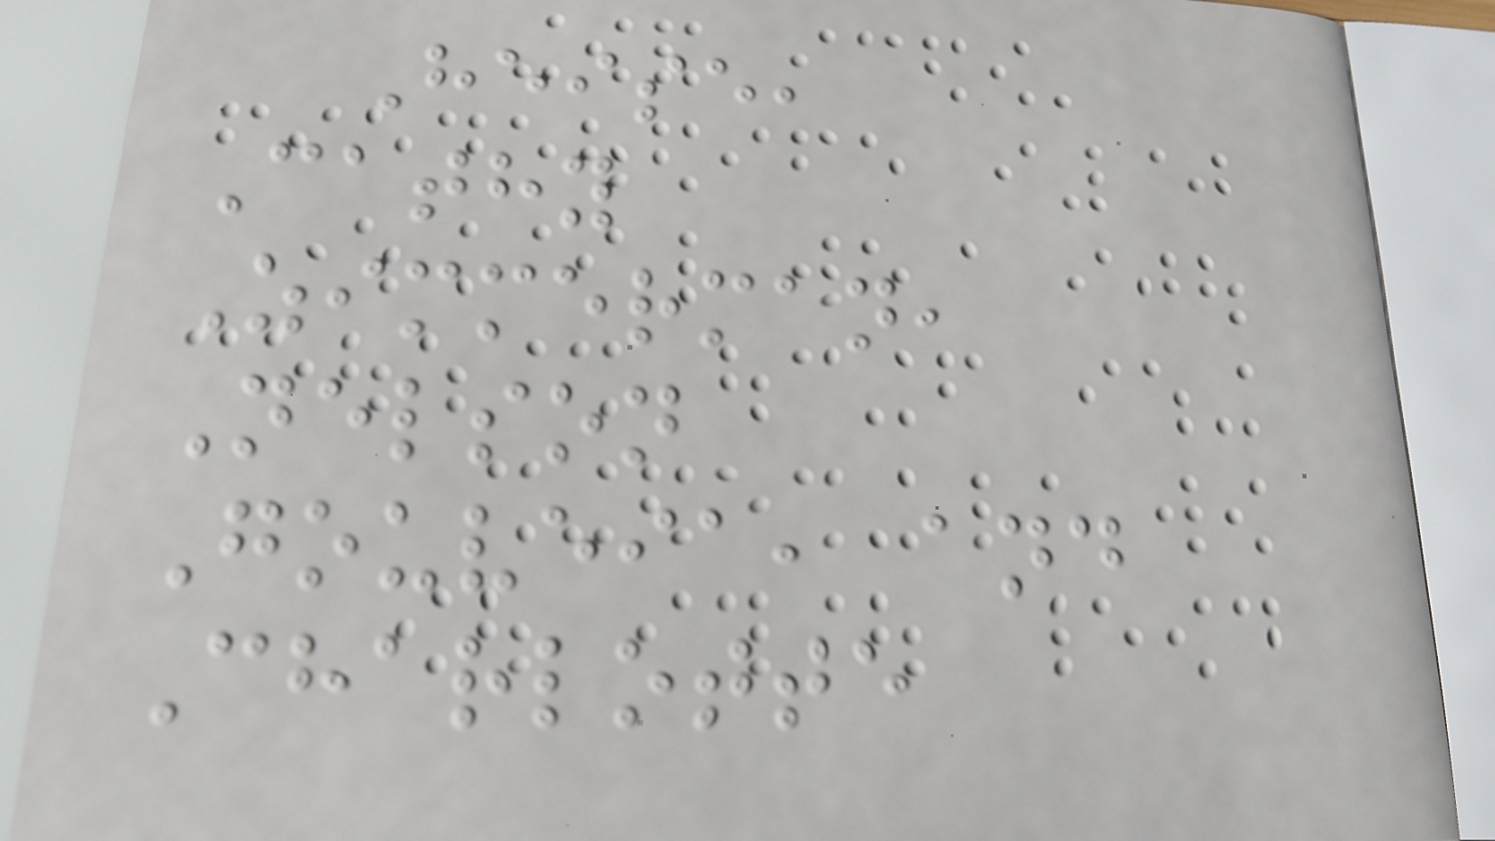Heise,
Cathy
Zimmerman,
Nelson
Gouveia, and
Charlotte
